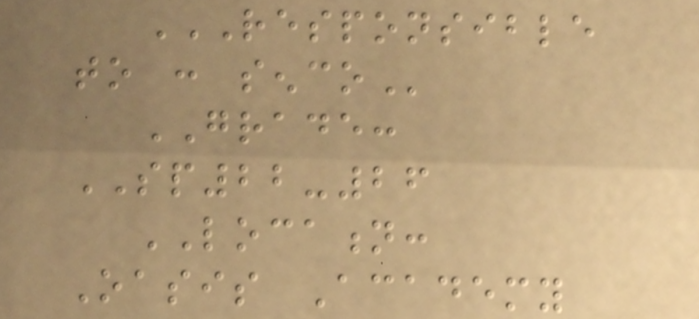RESPONSIBLE
TO : SENCO
GRADE:
SP22-26
LOCATION:
Oasis Academy
